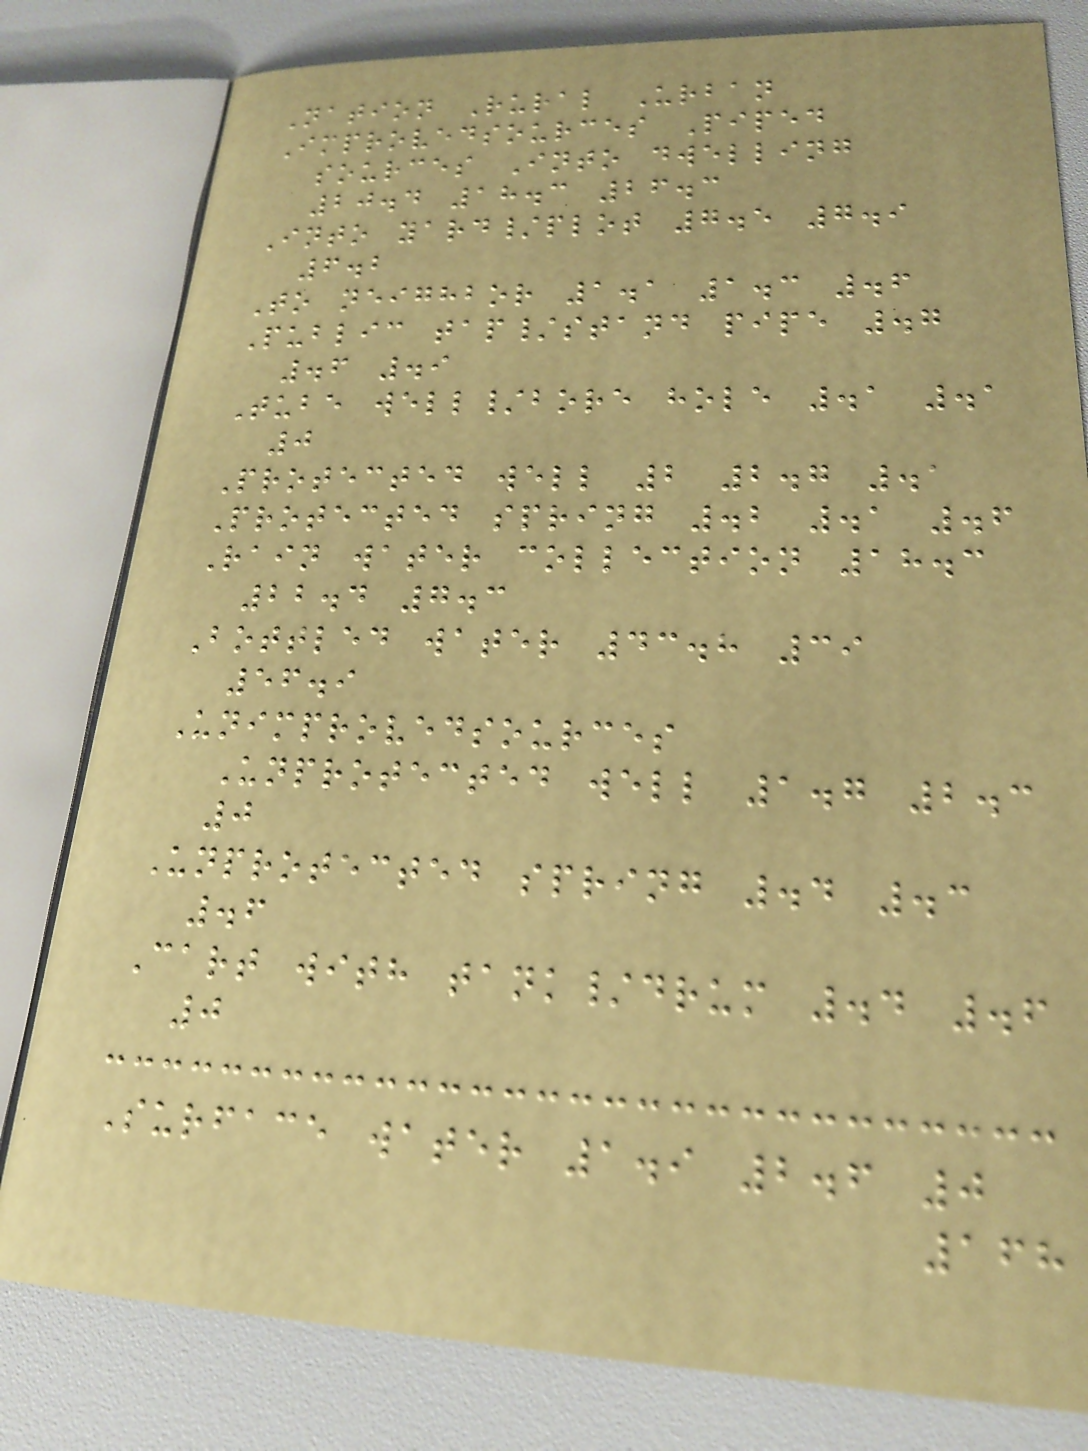Nation Rural Urban
Improvedsources Piped
sources Into dwelling
20.4 18.3 26.3
Into yard/plot 7.5 7.9
6.2
To neighbor 1.1 1.3 .6
Public tap/stand pipe .7
.6 .9
Tube well/bore hole .1 .1
0
Protected well 2 2.7 .1
Protected spring .2 .1 .6
Rain water collection 18.3
22.4 7.3
Bottled water 43.8 39
56.9
Unimprovedsources
Unprotected well 1.7 2.3
0
Unprotected spring .4 .3
.6
Cart with tank/drum .4 .6
0
Surface water 1.9 2.6 0
168
